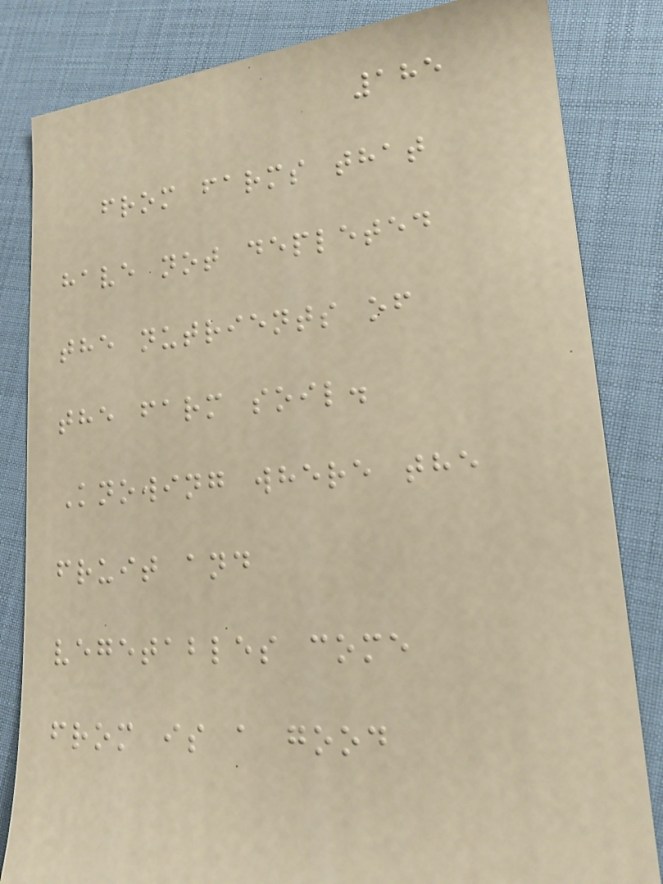185
from farms that
have not depleted
the nutrients of
the farm soil.
Knowing where the
fruit and
vegetables come
from is a good
